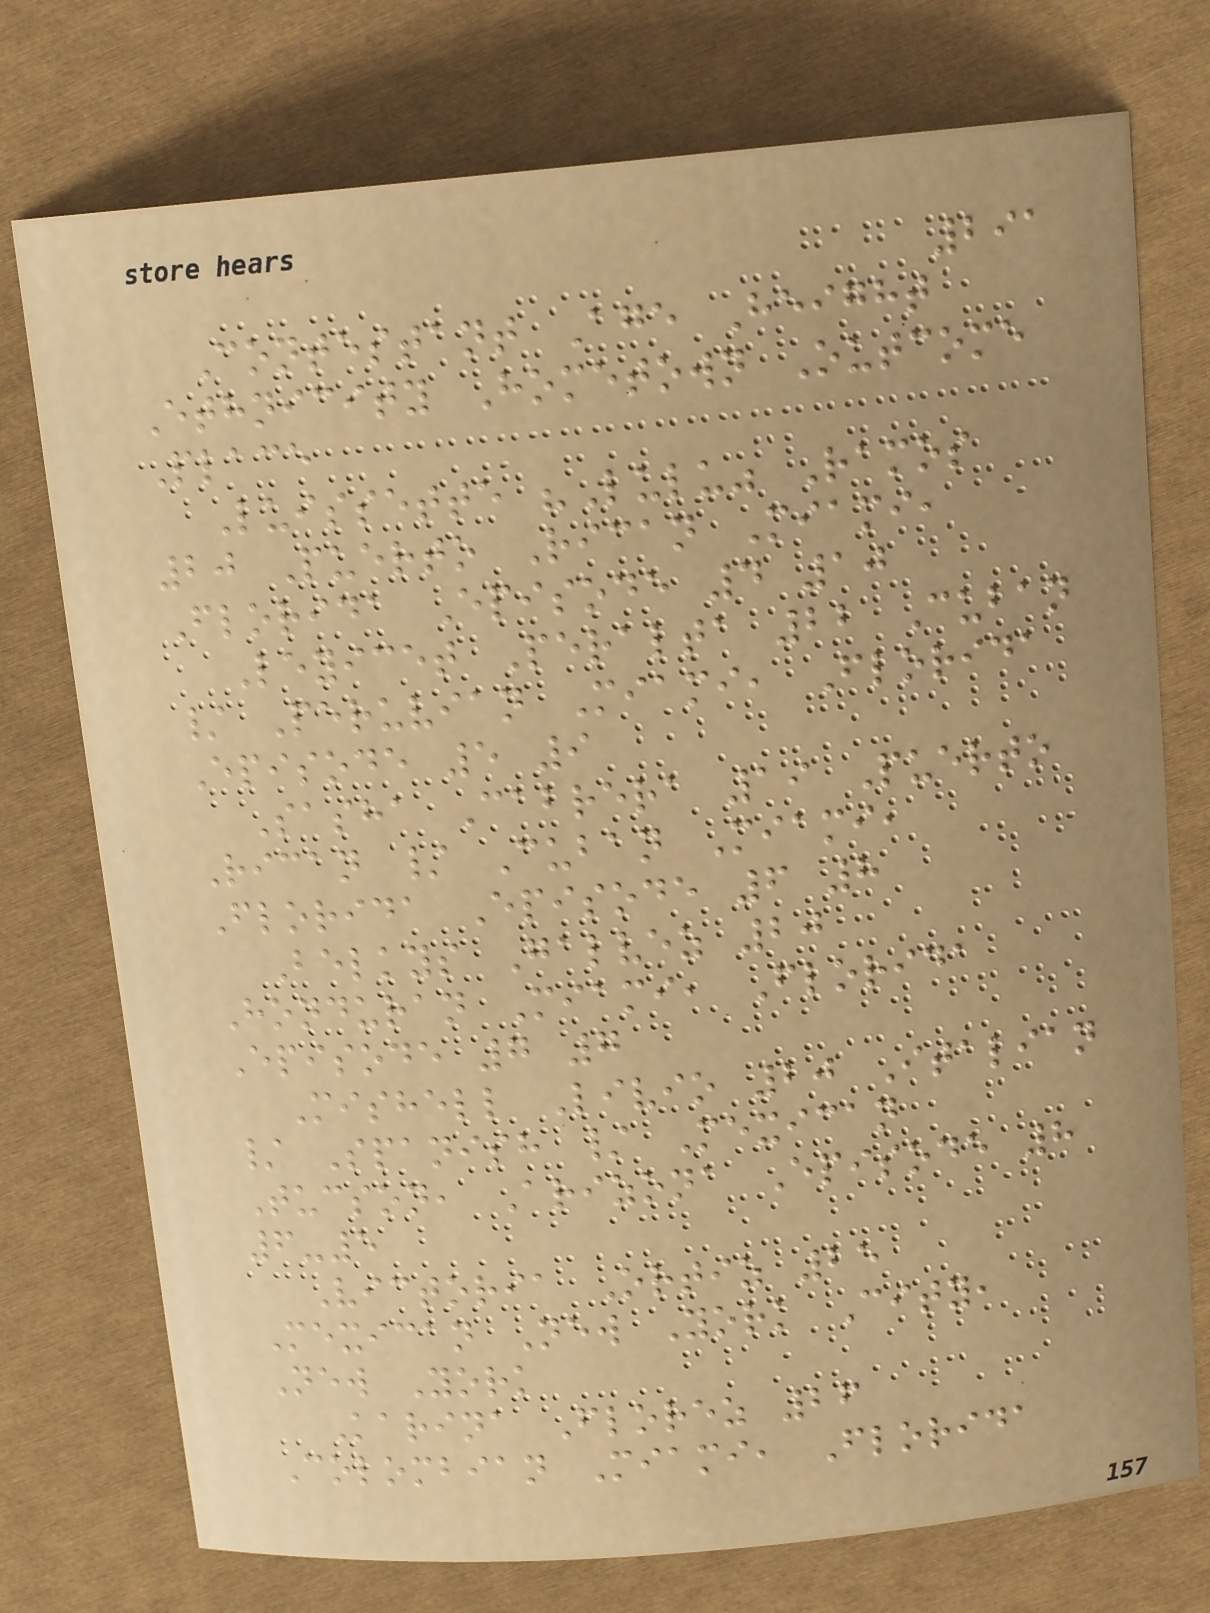291
Contestant Age Height
Ethnicity Hometown Outcome
Place
Luissette "Lulu" Ramos
20 Puerto Rican Miami,
Florida Episode 4 10
Leyicet Peralta 22 Cuban
/ Peruvian Miami, Florida
Episode 5 9
Sasha Cabrera 19 Puerto
Rican / Cuban Miami,
Florida Episode 6 8
Belkys Galvez 20
Honduran Miami, Florida
Episode 7 7
Mishell Livio 20 Italian
/ Spanish / Mexican
Tucson, Arizona Episode 8
6-5
Victoria Ortiz 25
Mexican New York City,
New York
Karina Florez 26
Colombian Miami, Florida
